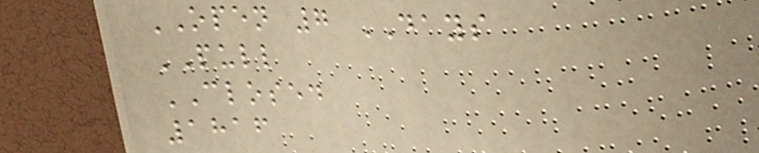OPEN 7 DAYS
PULL
CLOSED
1816
